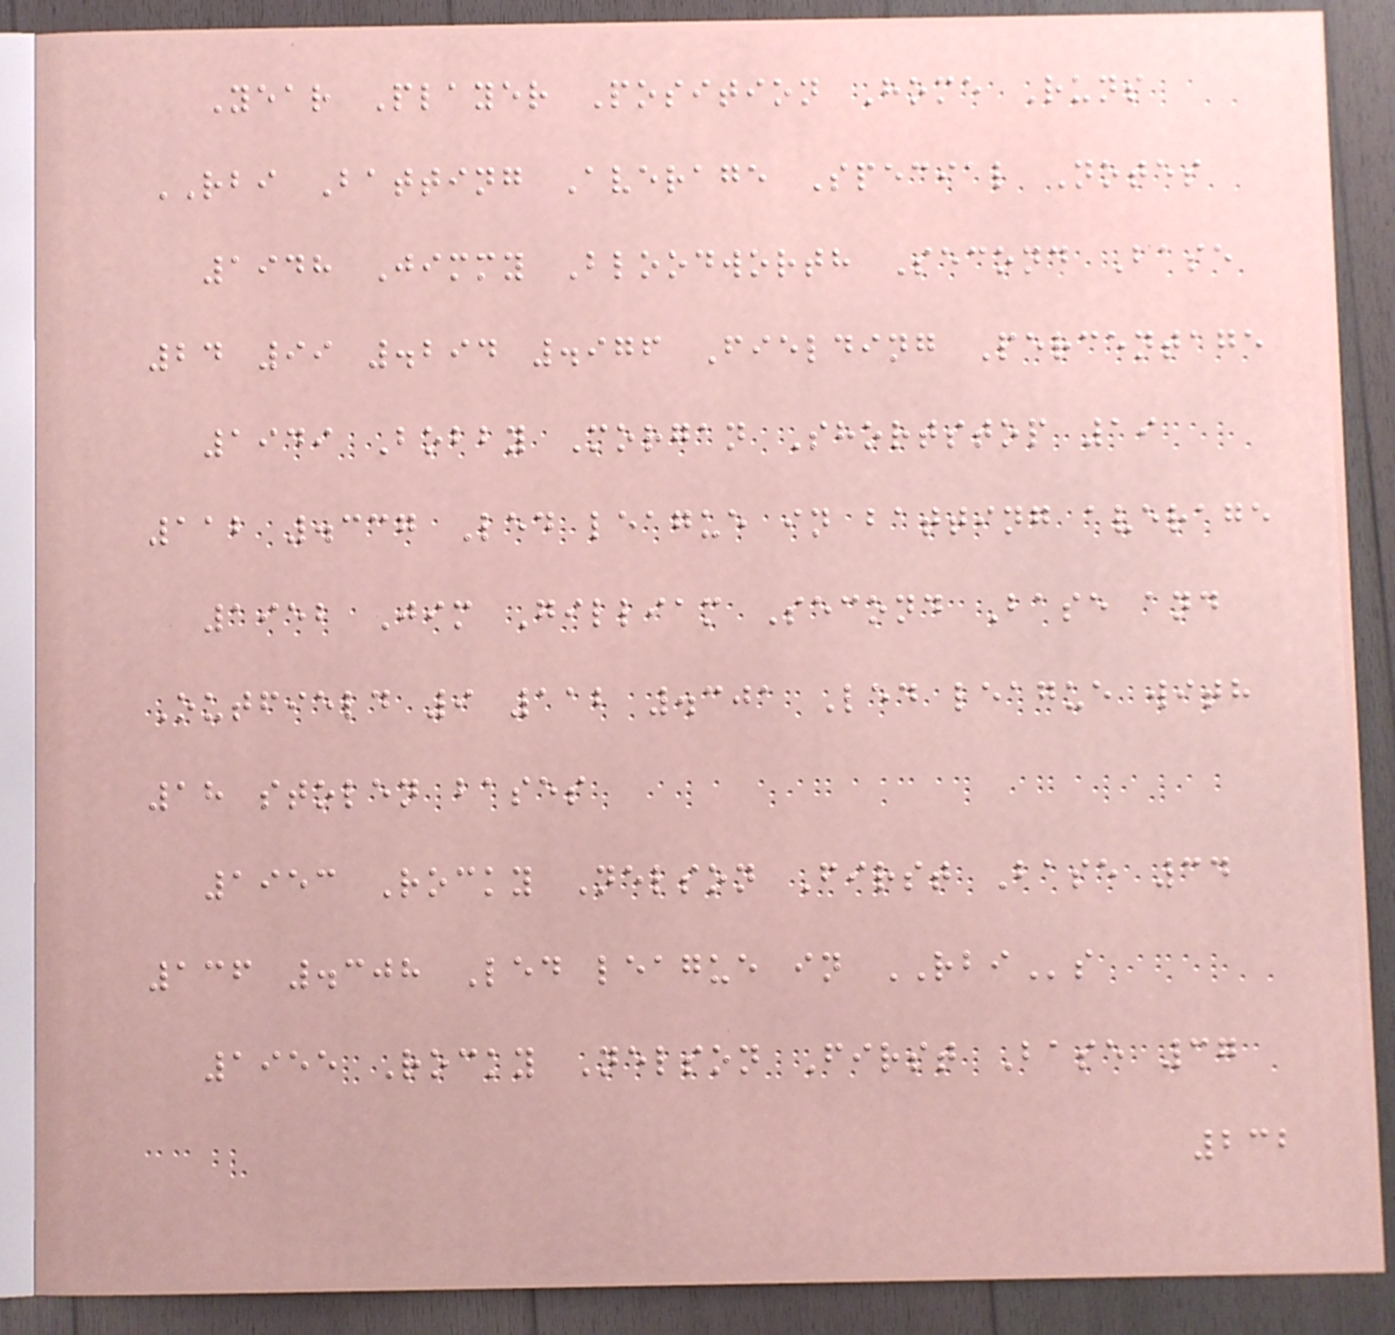Year Player Position Home Runs
RBI Batting Average Special Notes
1948 Jimmy Bloodworth Second Base
24 99 .294 .976 Fielding Percentage
1949 Bobby Morgan Shortstop 19
112 .337 Led league in batting average
1952 Jim Gilliam Second Base and
Outfield 9 112 .301 Led league with
18 stolen bases
1953 Rocky Nelson First Base 34
136 .308 Led league in RBIs
1955 Rocky Nelson First Base 37
232
